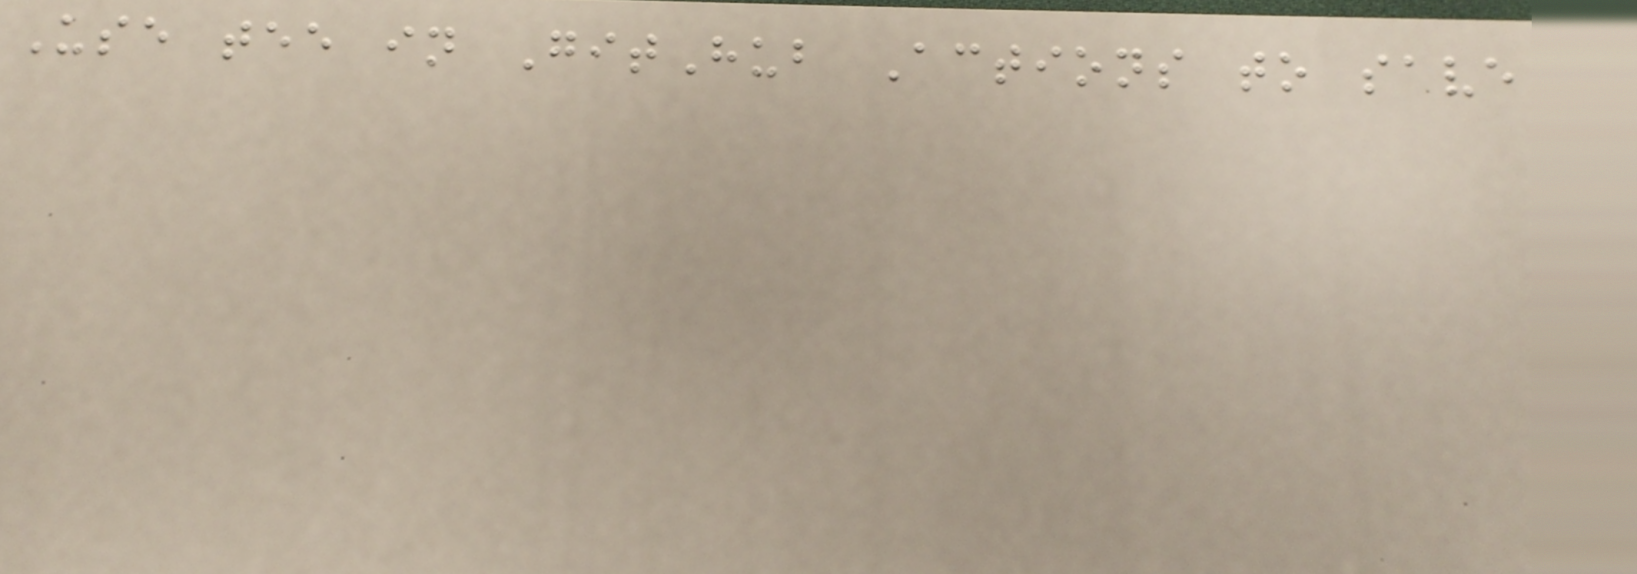Use tee in GitHub Actions to save
